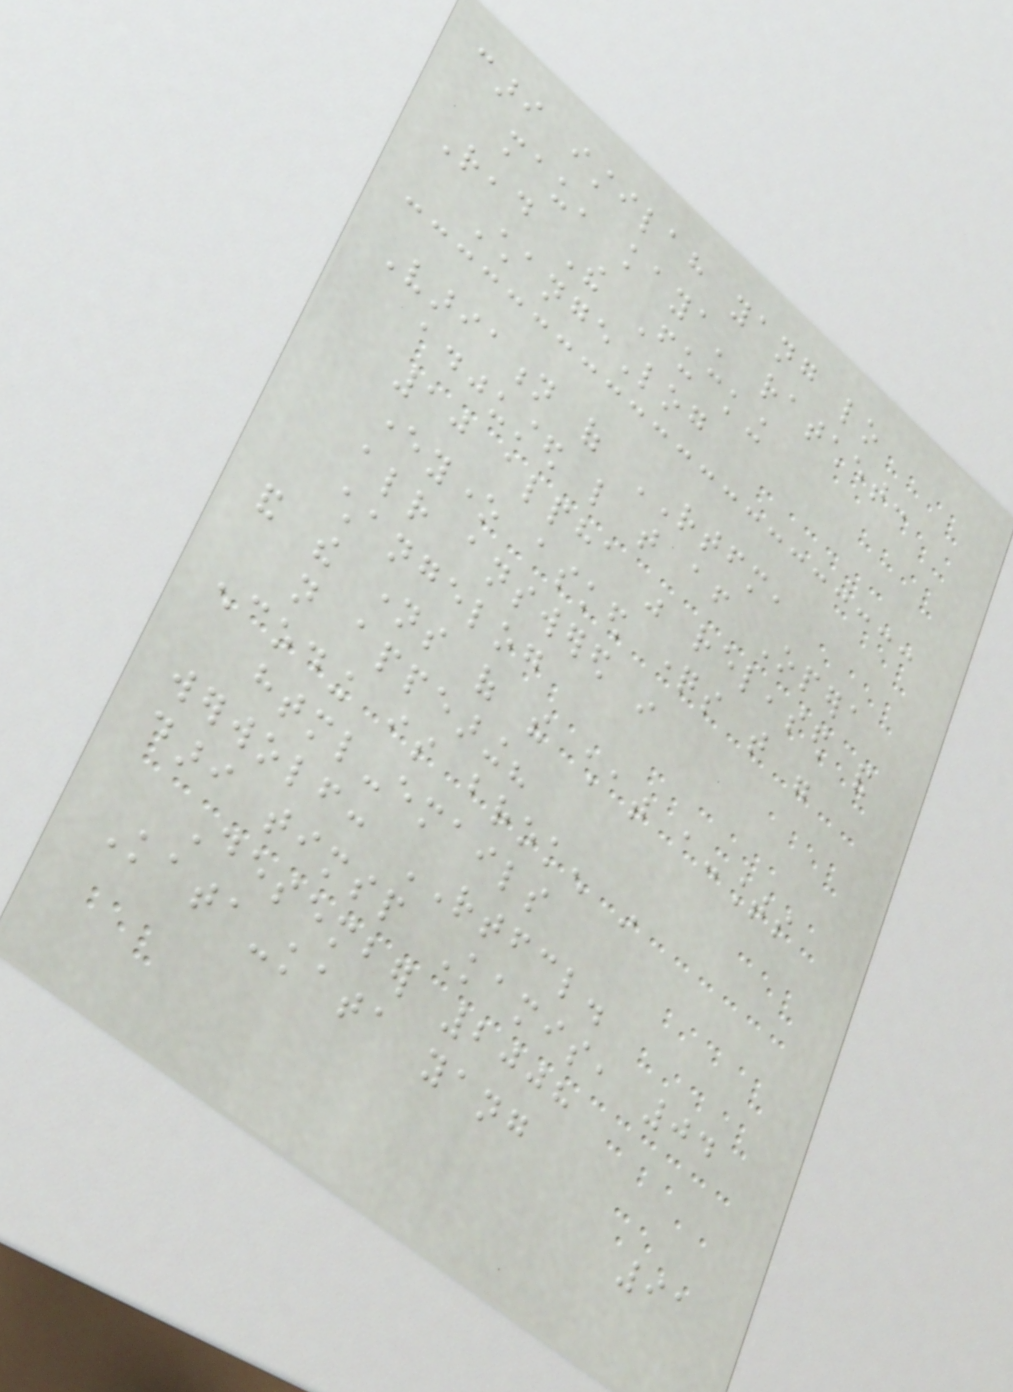cari istilah yang lo
mau, kaya' ratchet:
Read The Fucking
ChangeLog
Variation of RTFM,
adjusted like that after Opera
10 alpha was released and
everyone asked questions that were
already answered in
changelog
and the names of the chat accounts
not appearing?
encoding is broken in
html-emails
werwolf: RTFCL.
dari timsp Kamis, 04
Desember 2008
Kata-kata yang
91
